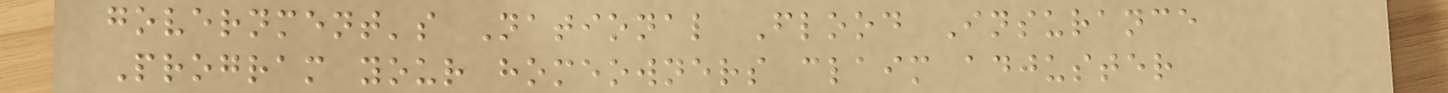government's National Flood Insurance
Program your homeowners claim adjuster
